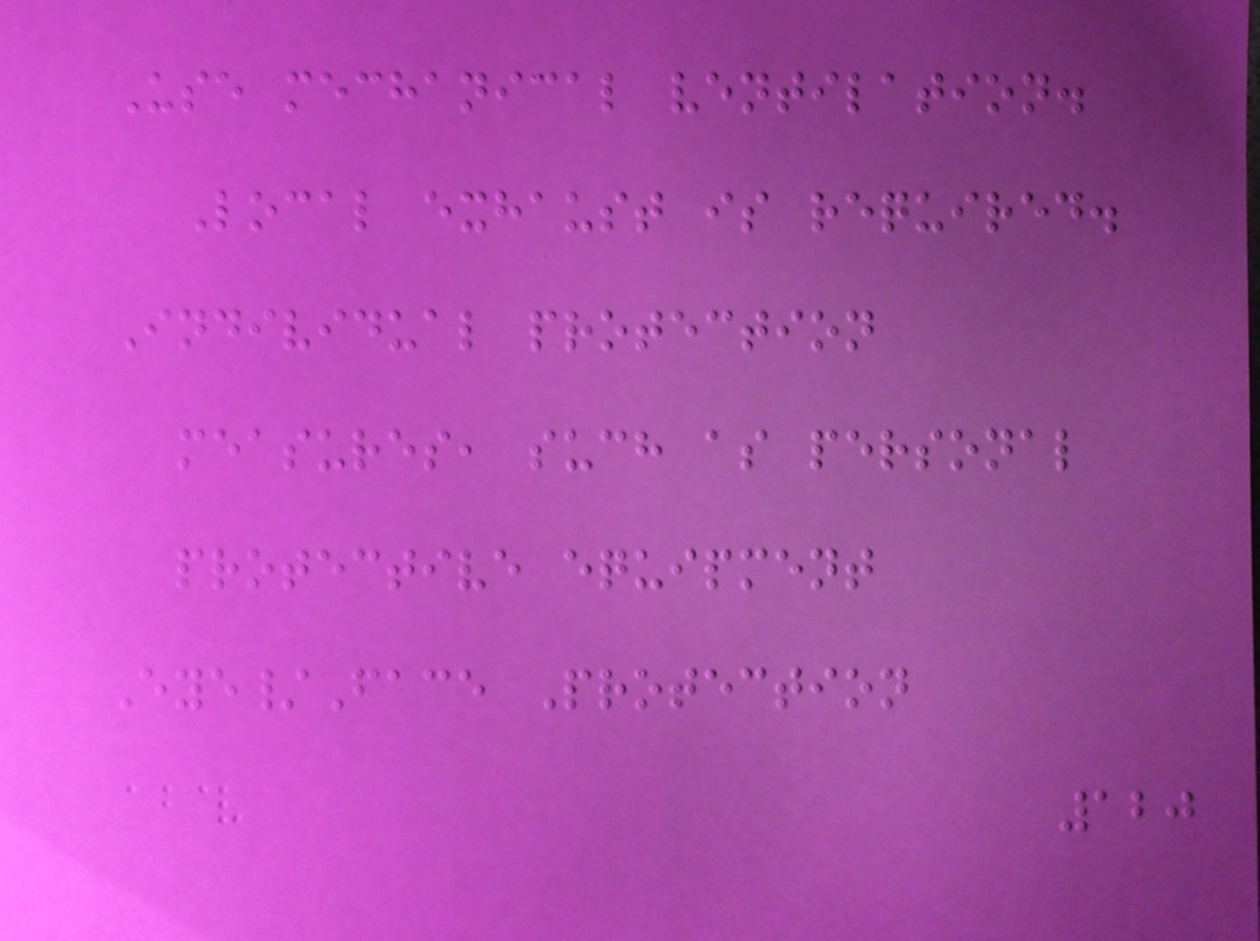Use mechanical ventilation.
Local exhaust is required.
Individual protection
measures, such as personal
protective equipment
Eye/Face Protection
120
